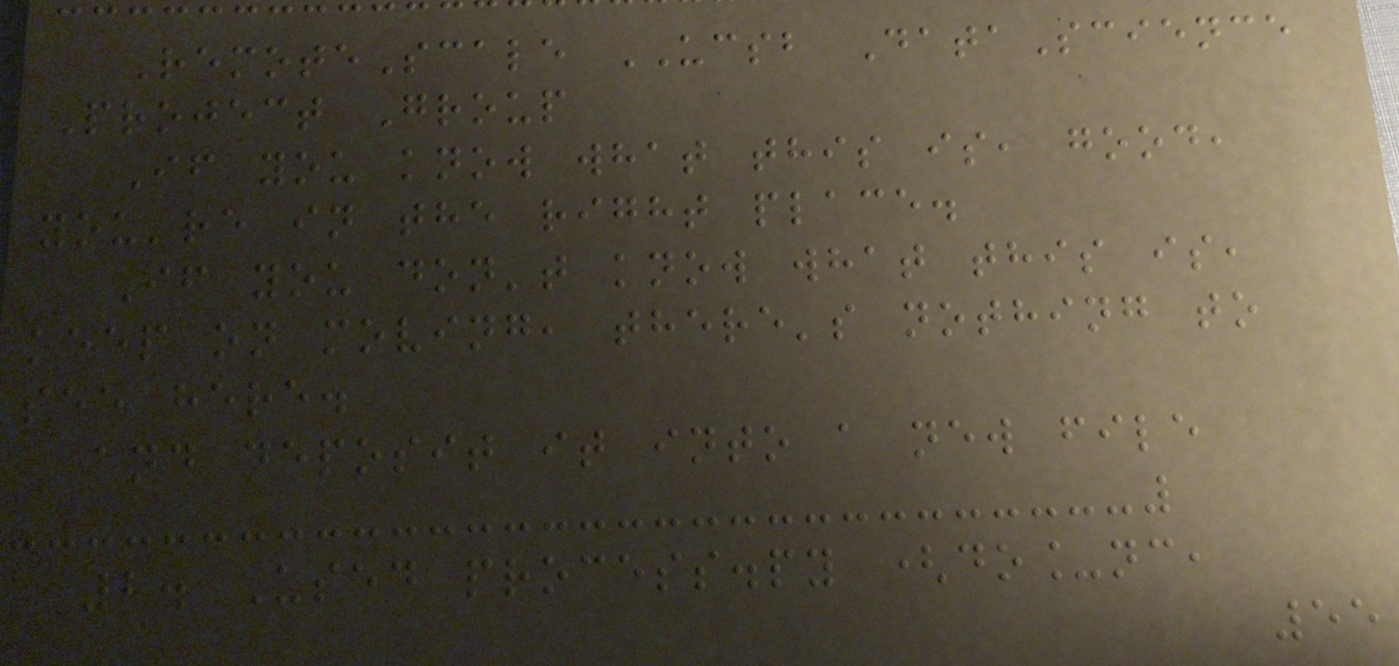RemoteScale UCSB DataScience
Project Group
If you know what this is, good,
you're in the right place.
If you don't know what this is,
keep on moving, there's nothing to
see here.
and deposit it into a new file
2. Used process.py (do_nc,
55
